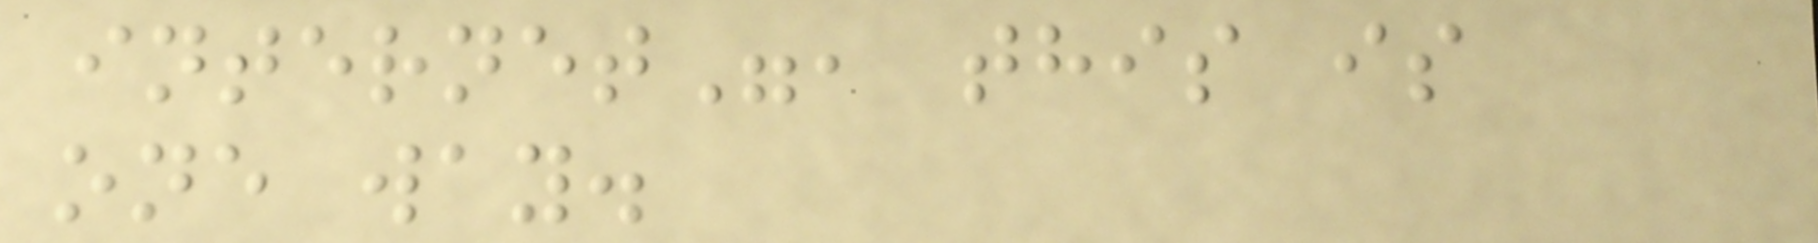internet", this is
one way.
